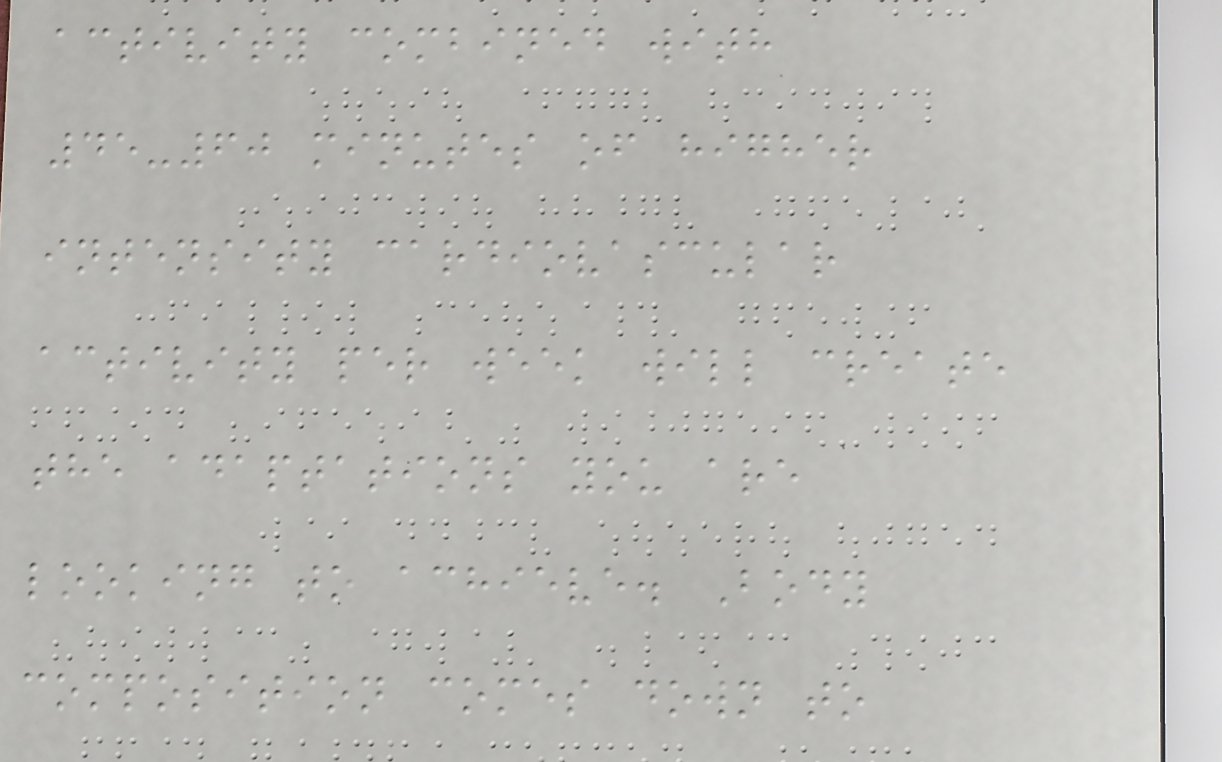activity combined with
45-60 minutes of higher
intensity cardiovascular
activity per week will create
the adaptations you are
looking to achieve. Body
composition comes down to
